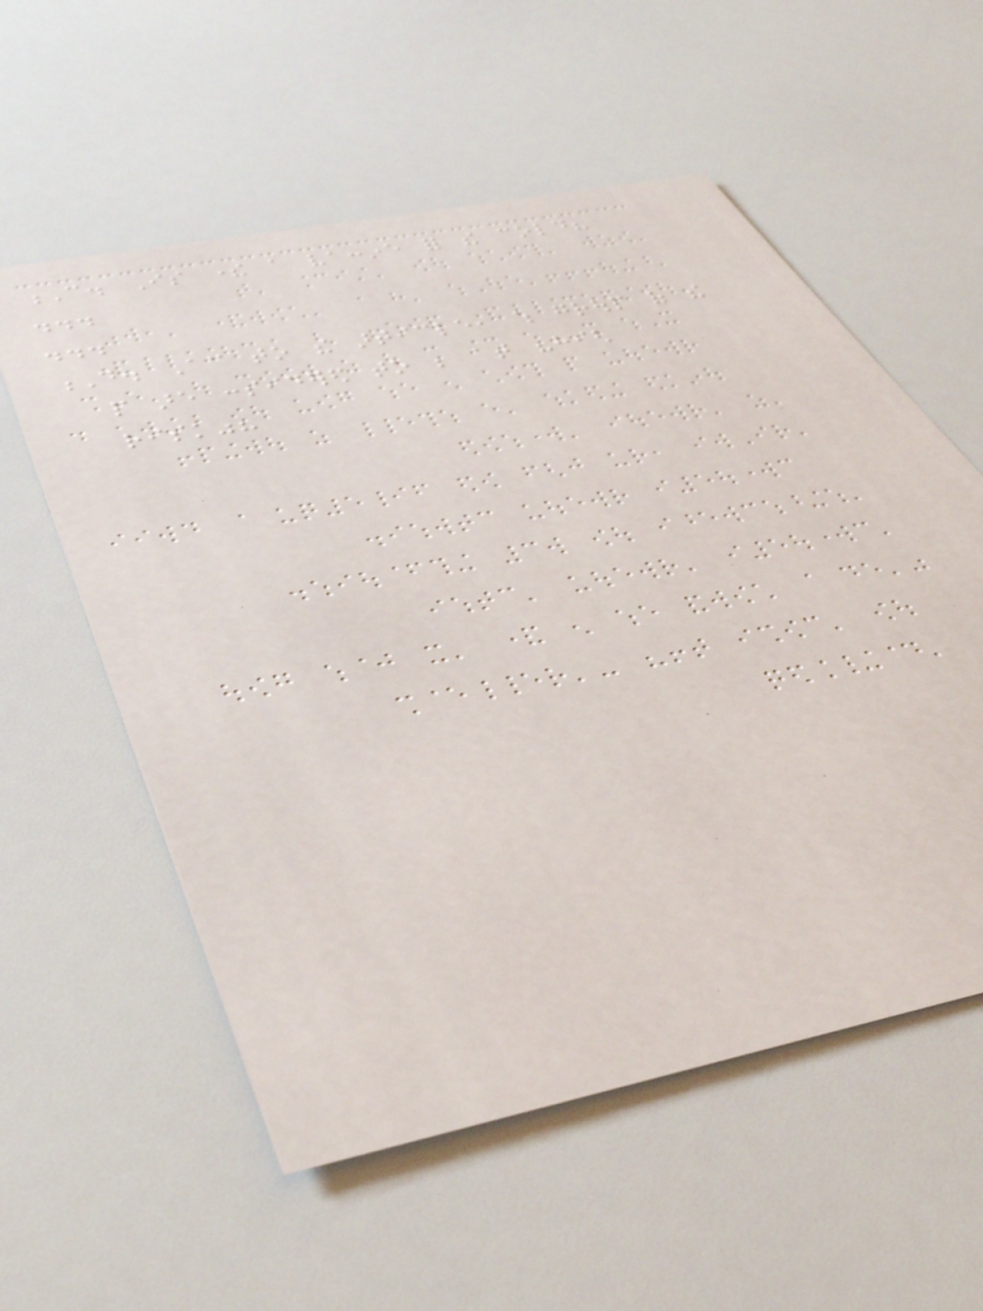C. Is there a vaccine for the cold?
...
...
D. According to the article, which group of the
people are considered to be at "high
risk"?
